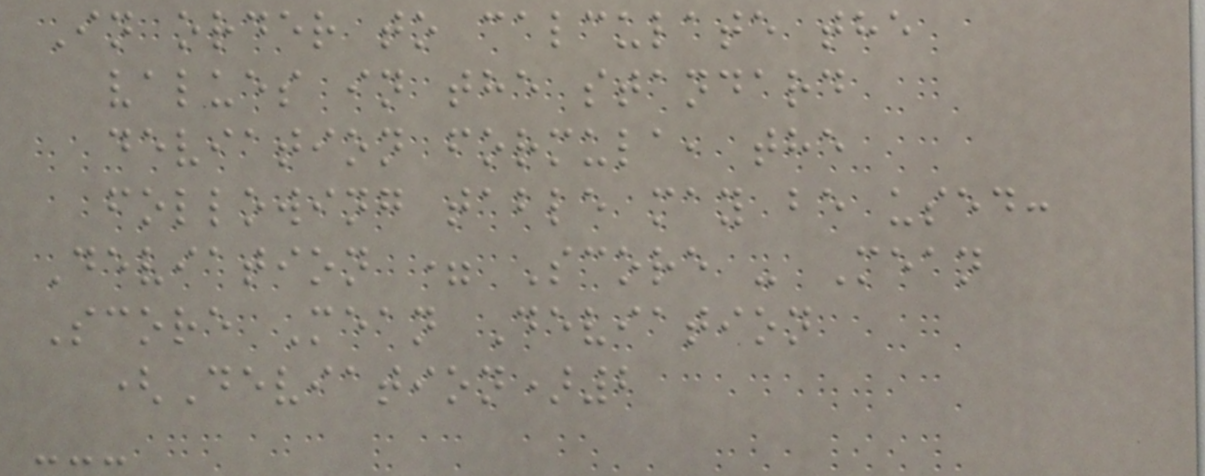In order to calculate the
values in the standard
deviation formula, the
following table may be used:
Deviation = Score - Mean
Score Mean Deviation
(Deviation)2
---
